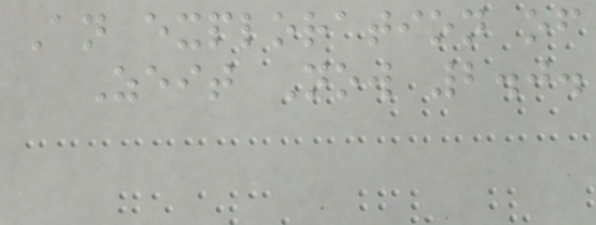An exploration of
Zeit Now 2.0.
